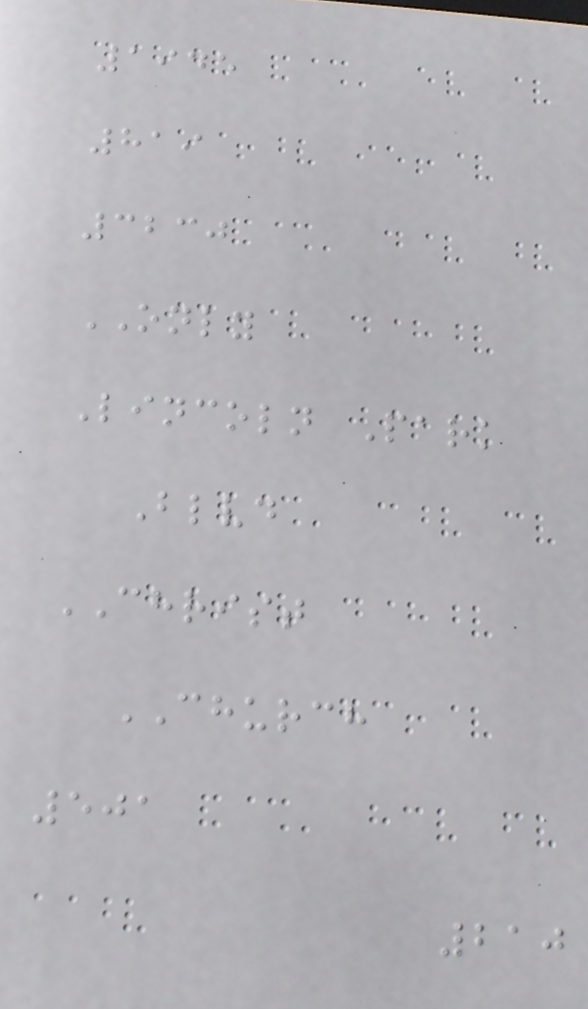1945
819
3230
ONLY
Lincoln Park
Blvd
CHRIST
CHURCH
501
210
